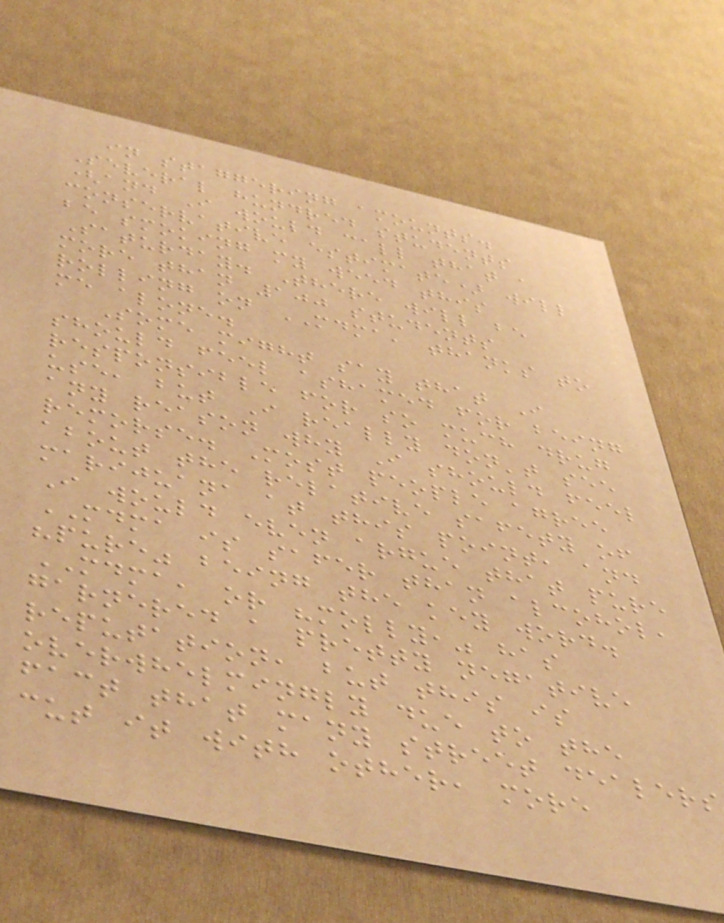in staggering amounts.
Several hundred students
(and I would call that a
conservative estimate) will
be smoking my weed this
Saturday. There will be
more than 100 students
rolling on MDMA, thanks to
me alone.
Some might say that I
should feel ashamed for being
responsible for so much drug
use, but I really don't see
any reason why I should feel
remorse. Most people agree
about the relative safety of
marijuana at this point, and
I would even argue that pure
MDMA is safer than alcohol,
"pure" being the key word.
MDMA, or "molly," has
garnered a pretty negative
reputation, but this is
overwhelmingly due to the
fact that many street dealers
cut it with other, more
